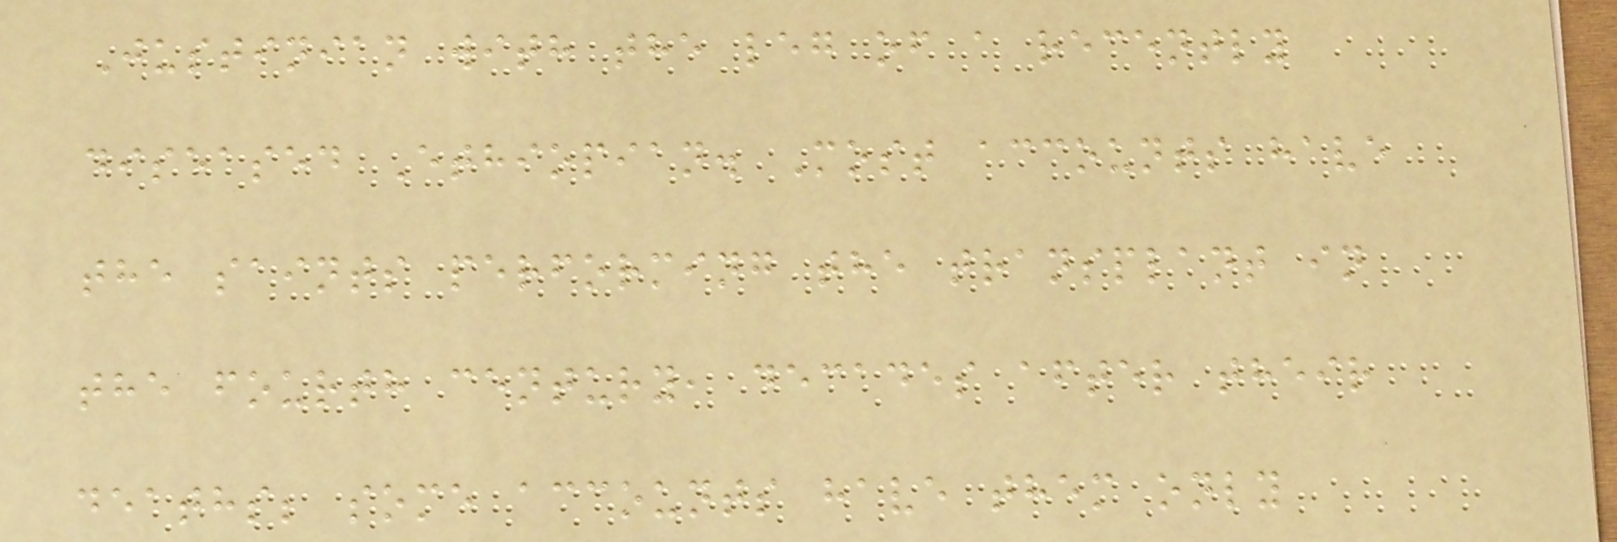Justinian with the leg of a recently
diseased Ethiopian. Most accounts have
the saints performing the transplant in
the fourth century, decades after their
deaths; some accounts have them only
